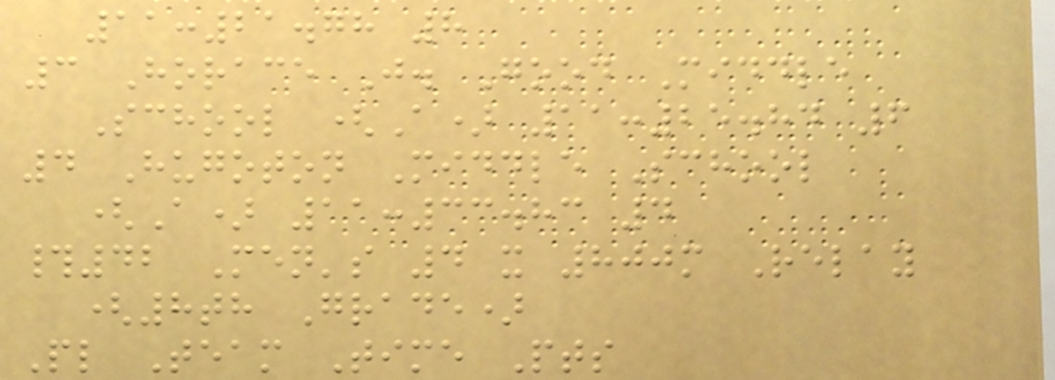11:21.78 8
3 Horace J. Good Middle
School (A) 11:25.84 6
4 Hugoton Middle School
(A) 11:33.83 4
#42 Men's 4 x 800m Relay
(8th Grade)
Pl Team Time Pts
